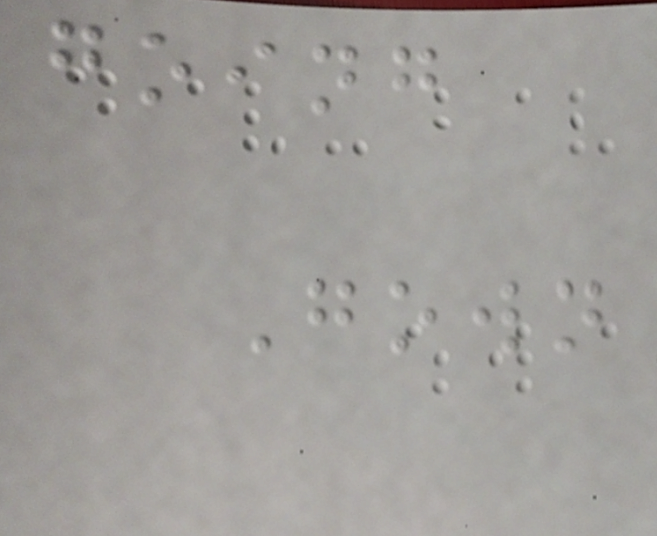going
Gown
